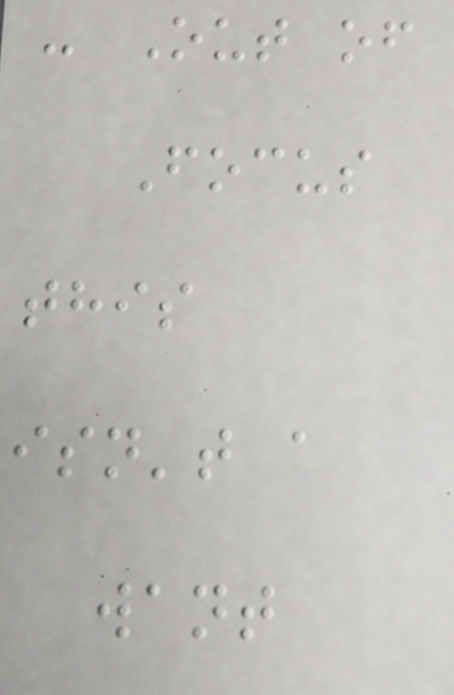- Out of
Focus
this
isn't a
want
